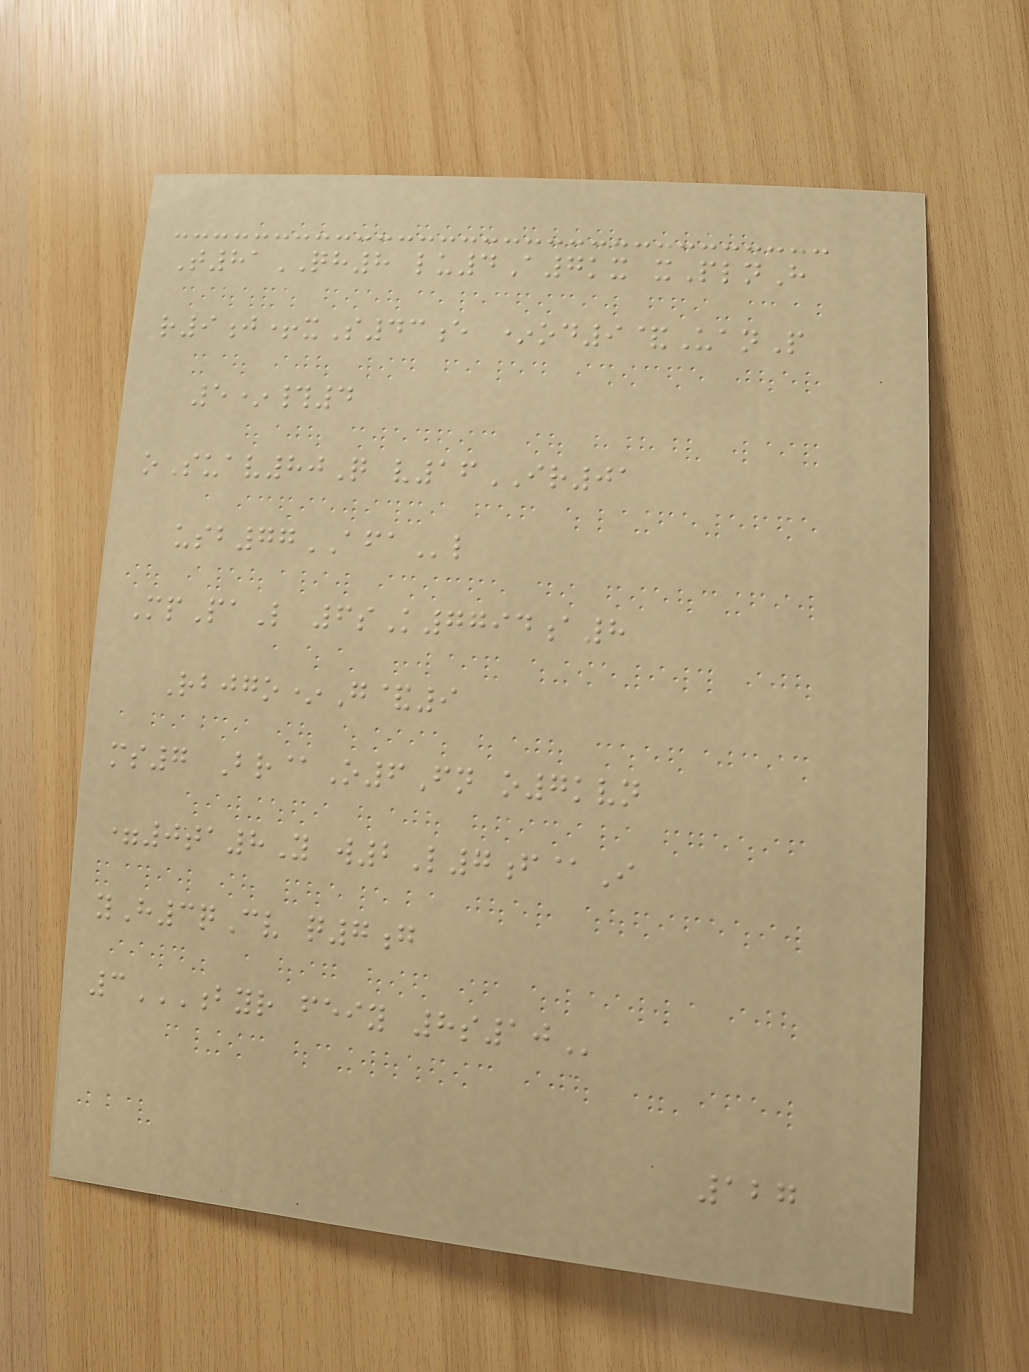T81QH8 lu4A7kx xPlnH
r9j+xS43e *od9&UanP
5*#4
oSuav80Q v16IR01
usb77AFAl
MpPaL 6sK7794a8
Rbjgo*G&9
ms7 Br@O6Fn o7kvn
=0ta8Y w2L7f@I
yH3qCv q7g
3BYR FEIY 8S10
127
